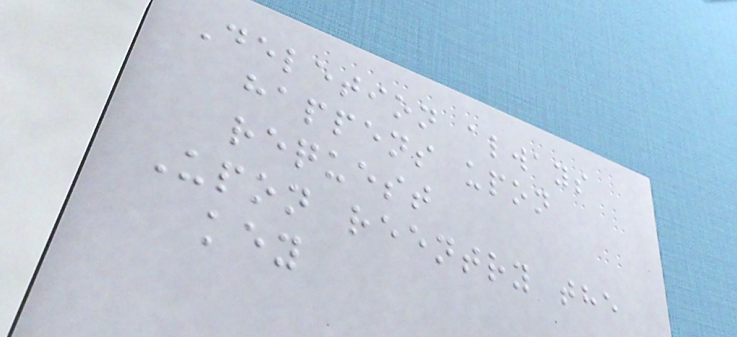Deletion always
happens upon
request
Upon reentry the
key
